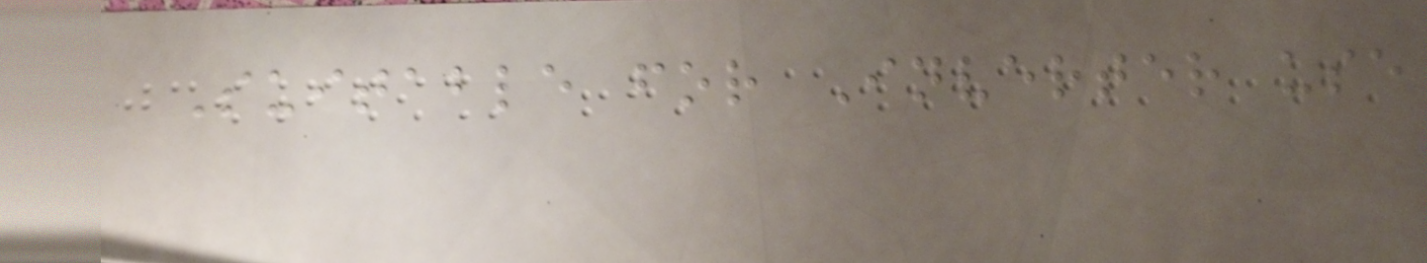Suitable for Inverter use
